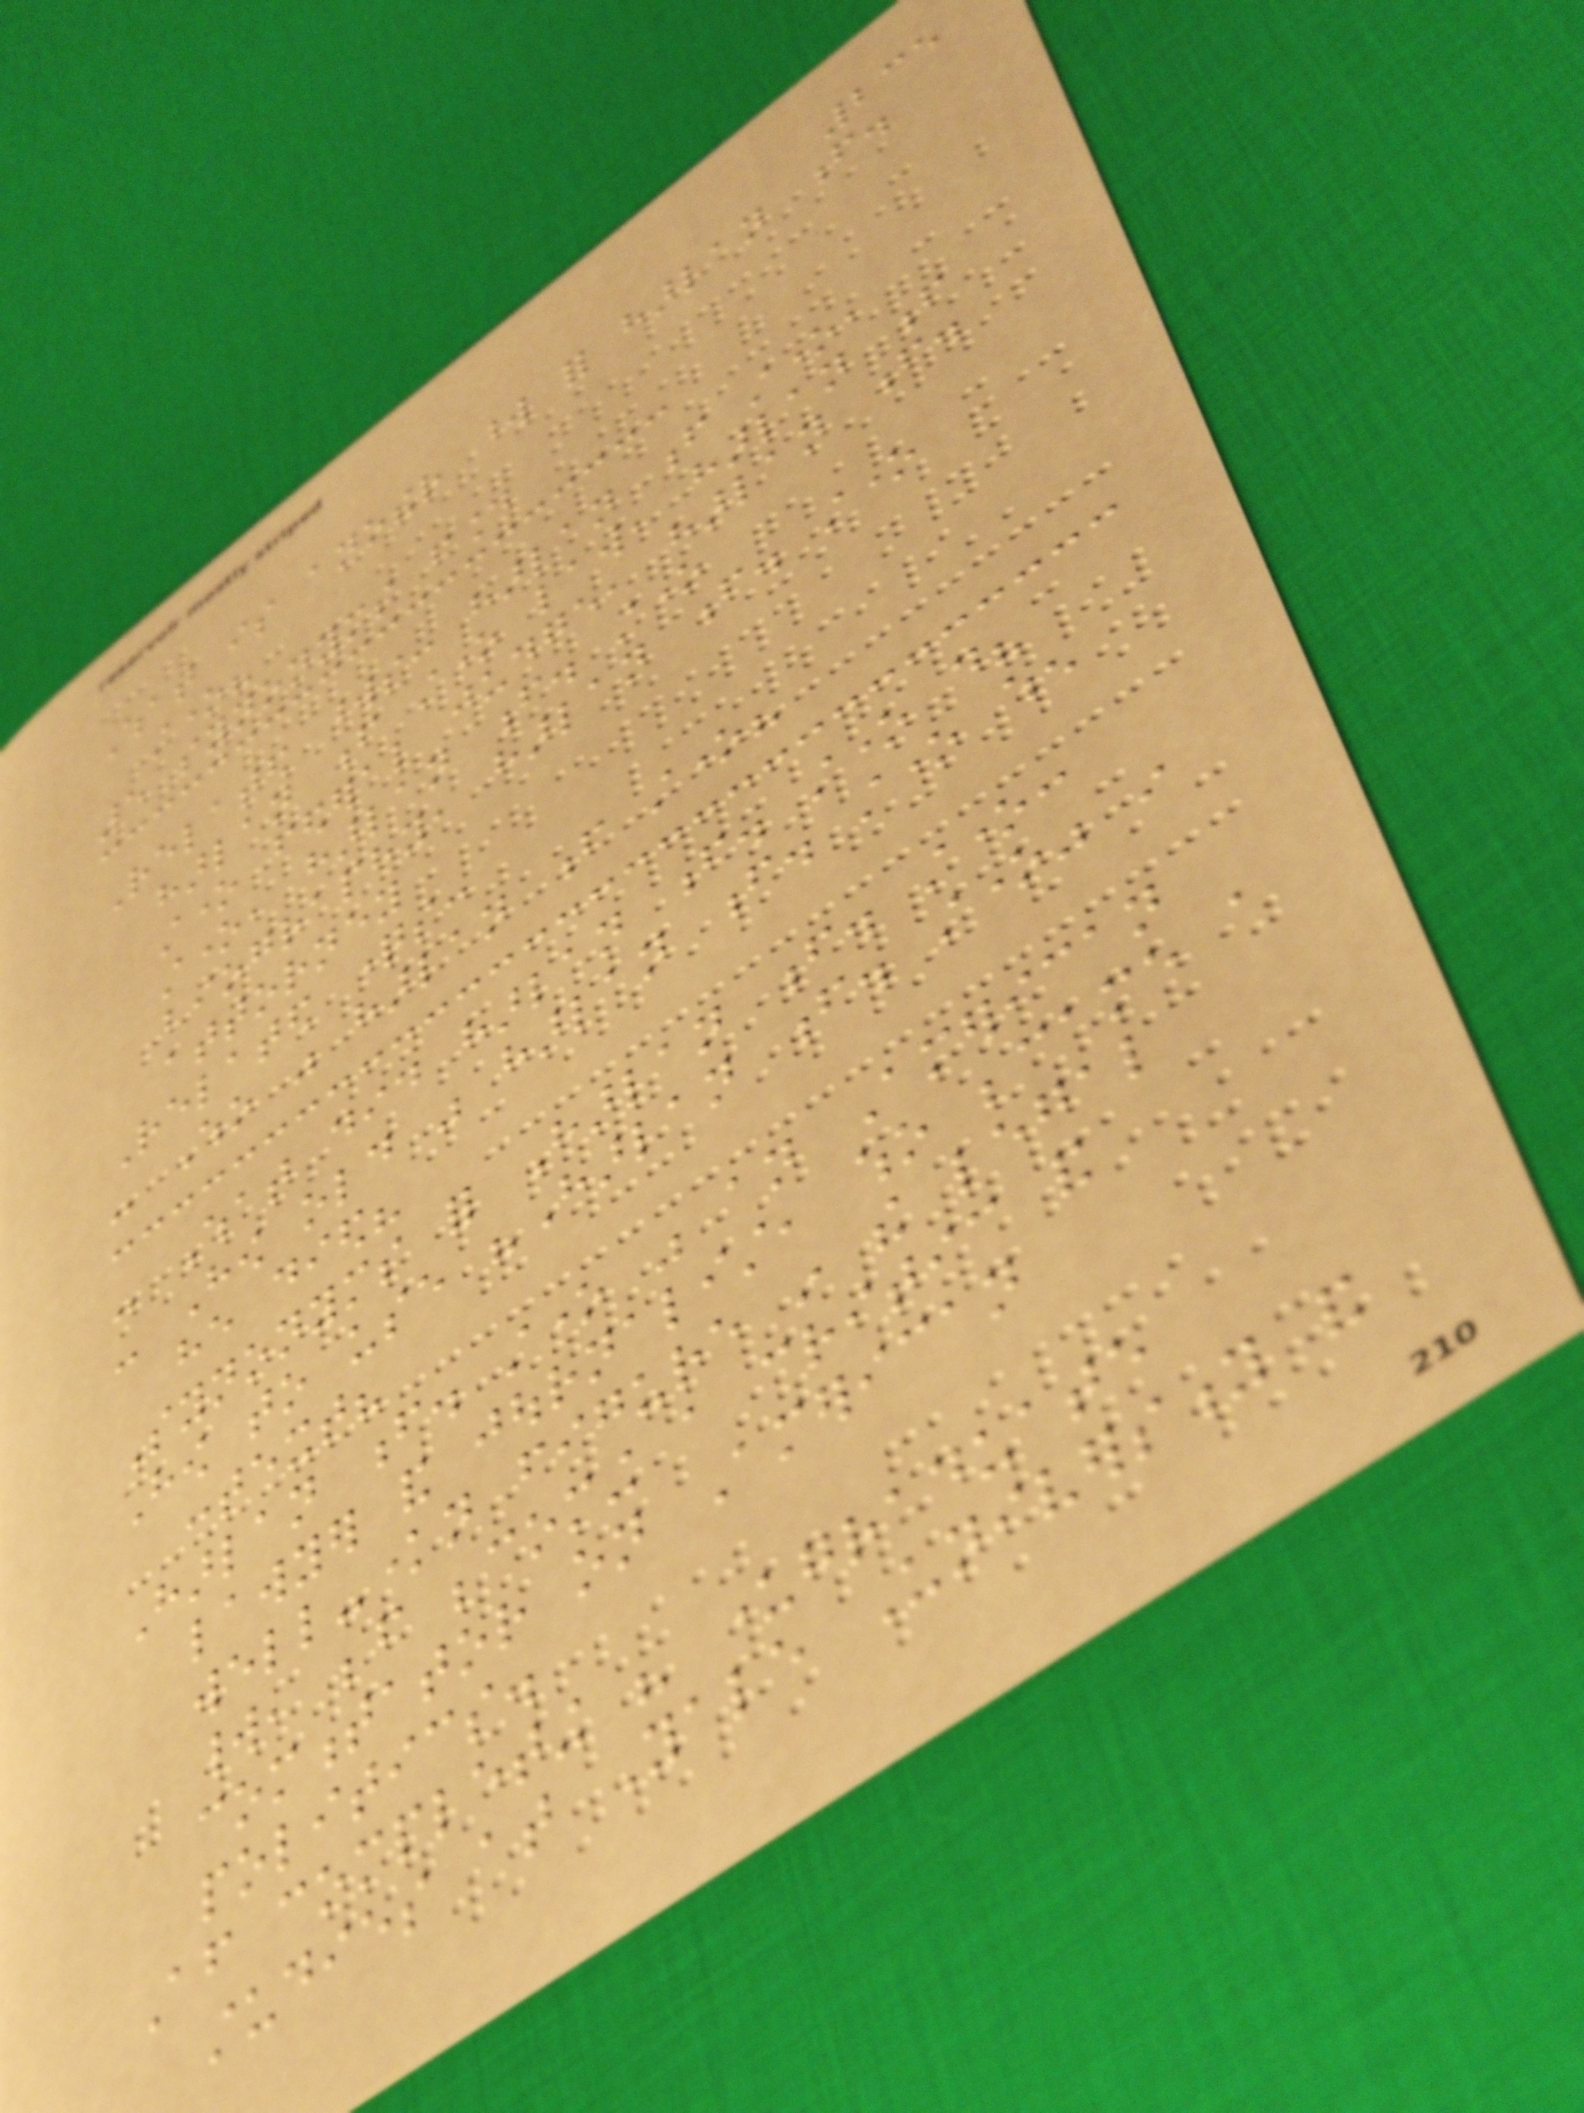235
What is another word for harlan f.
stone?
5 synonyms found
Related words: harlan f stone,
harlan f stone law, harlan f
stone federal judge, harlan f.
stone, harlan f. stone
biography, harlan f. stone
attorney
Related questions:
- Who was harlan f stone?
- What did harlan f. stone do?
- How old was harlan f. stone when
he died?
Synonyms for Harlan f. stone:
How to use "Harlan f. stone" in
context?
Harlan f. stone was an American
lawyer and journalist, who became a
well-known figure in the legal
world, before becoming a critic and
commentator on American
politics.
After completing his undergraduate
studies at Yale University and
